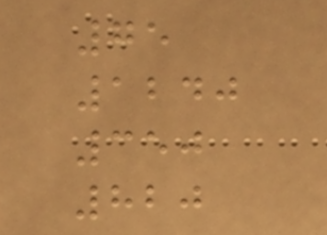75
1240
350
820
